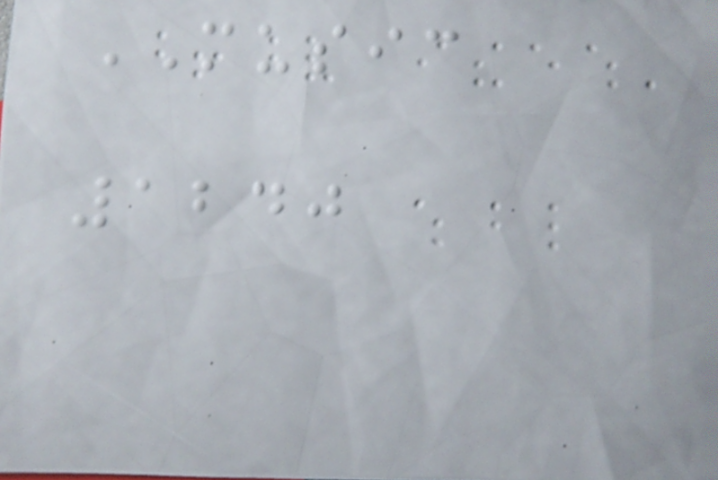MUSIC
1240
